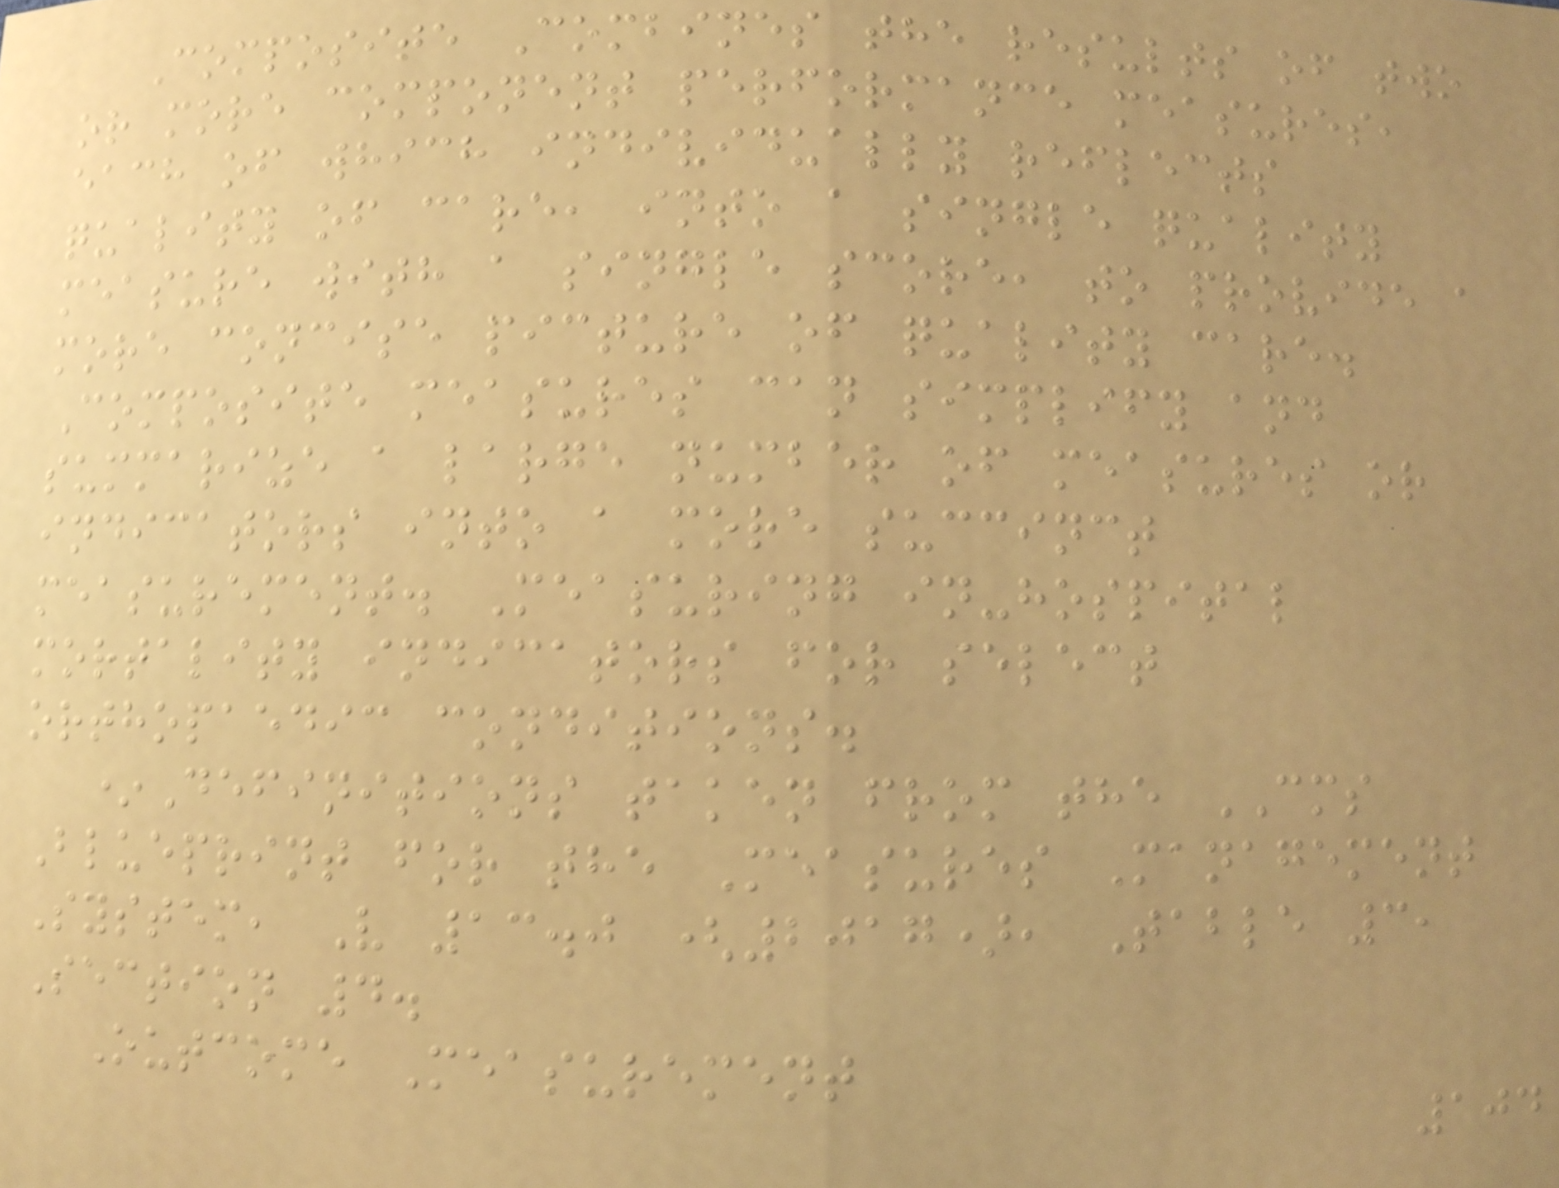Composite Combines the results of two
or more component performance measures,
each of which individually reflects
quality of care, into a single quality
measure with a single score, to provide a
more concise picture of quality care.
Composite measures can simplify and
summarize a large number of measures or
indicators into a more succinct
measurement. Measuring in-hospital
mortality indicators for select
orthopaedic conditions.
*Definitions taken from the CMS
Blueprint for the Measures Management
System, V 13.0 (2017), Table 3,
Section 4.
Outcome Measurement
104
